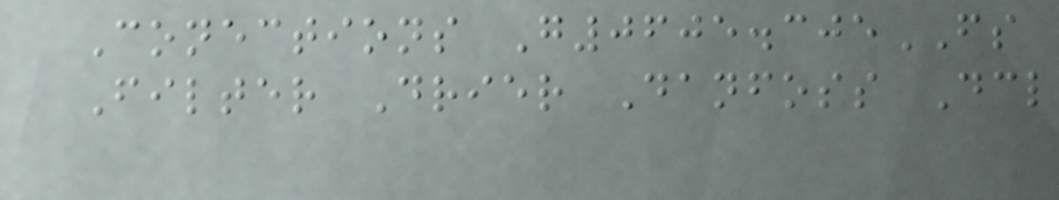Conections G0605.305FS
Filter Drier Danfoss Dcl
